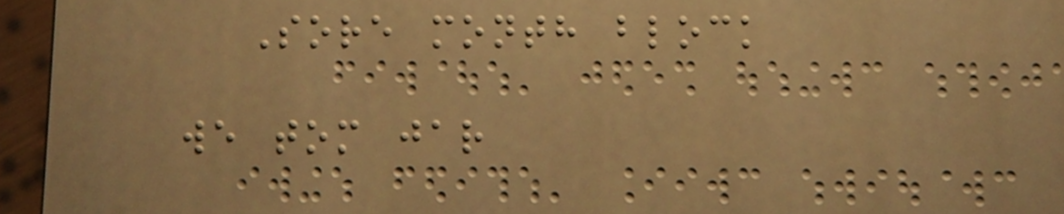Sore month block
we tom jar
